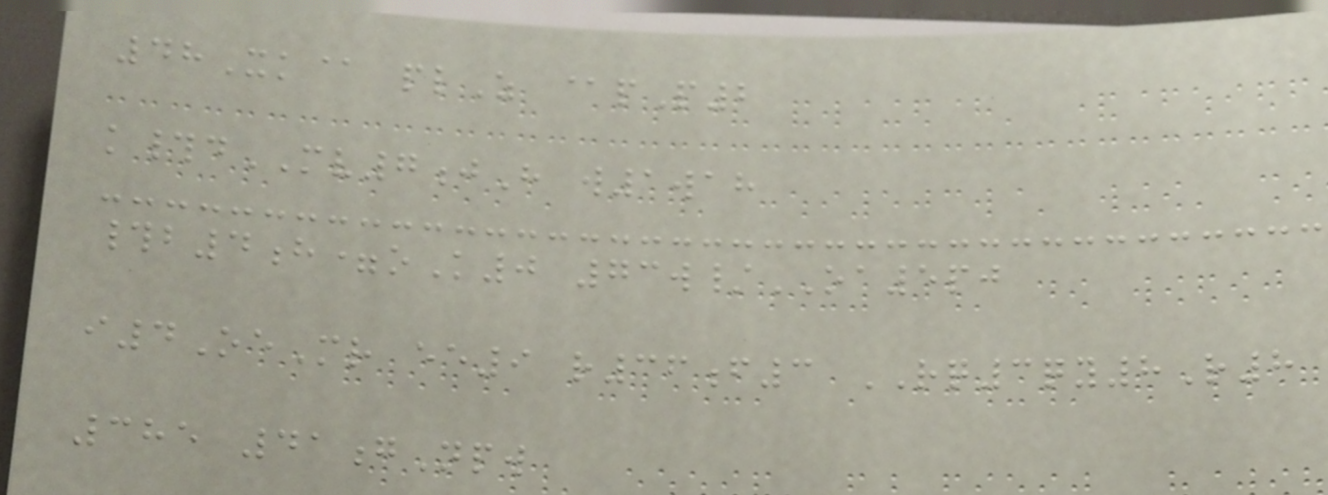48Xk@ plZ @pP2
k#dMV7jH w1wah
#b4h=oK0 73w/OA5pj
i4OeMr ee9 r36f3 RQ3qy8R8
385 41gNpw
